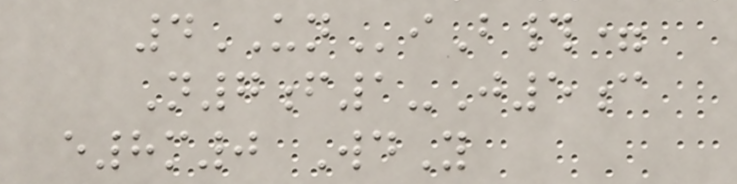4UNiB#=
N7f1-J5c
e8m0 WdY
